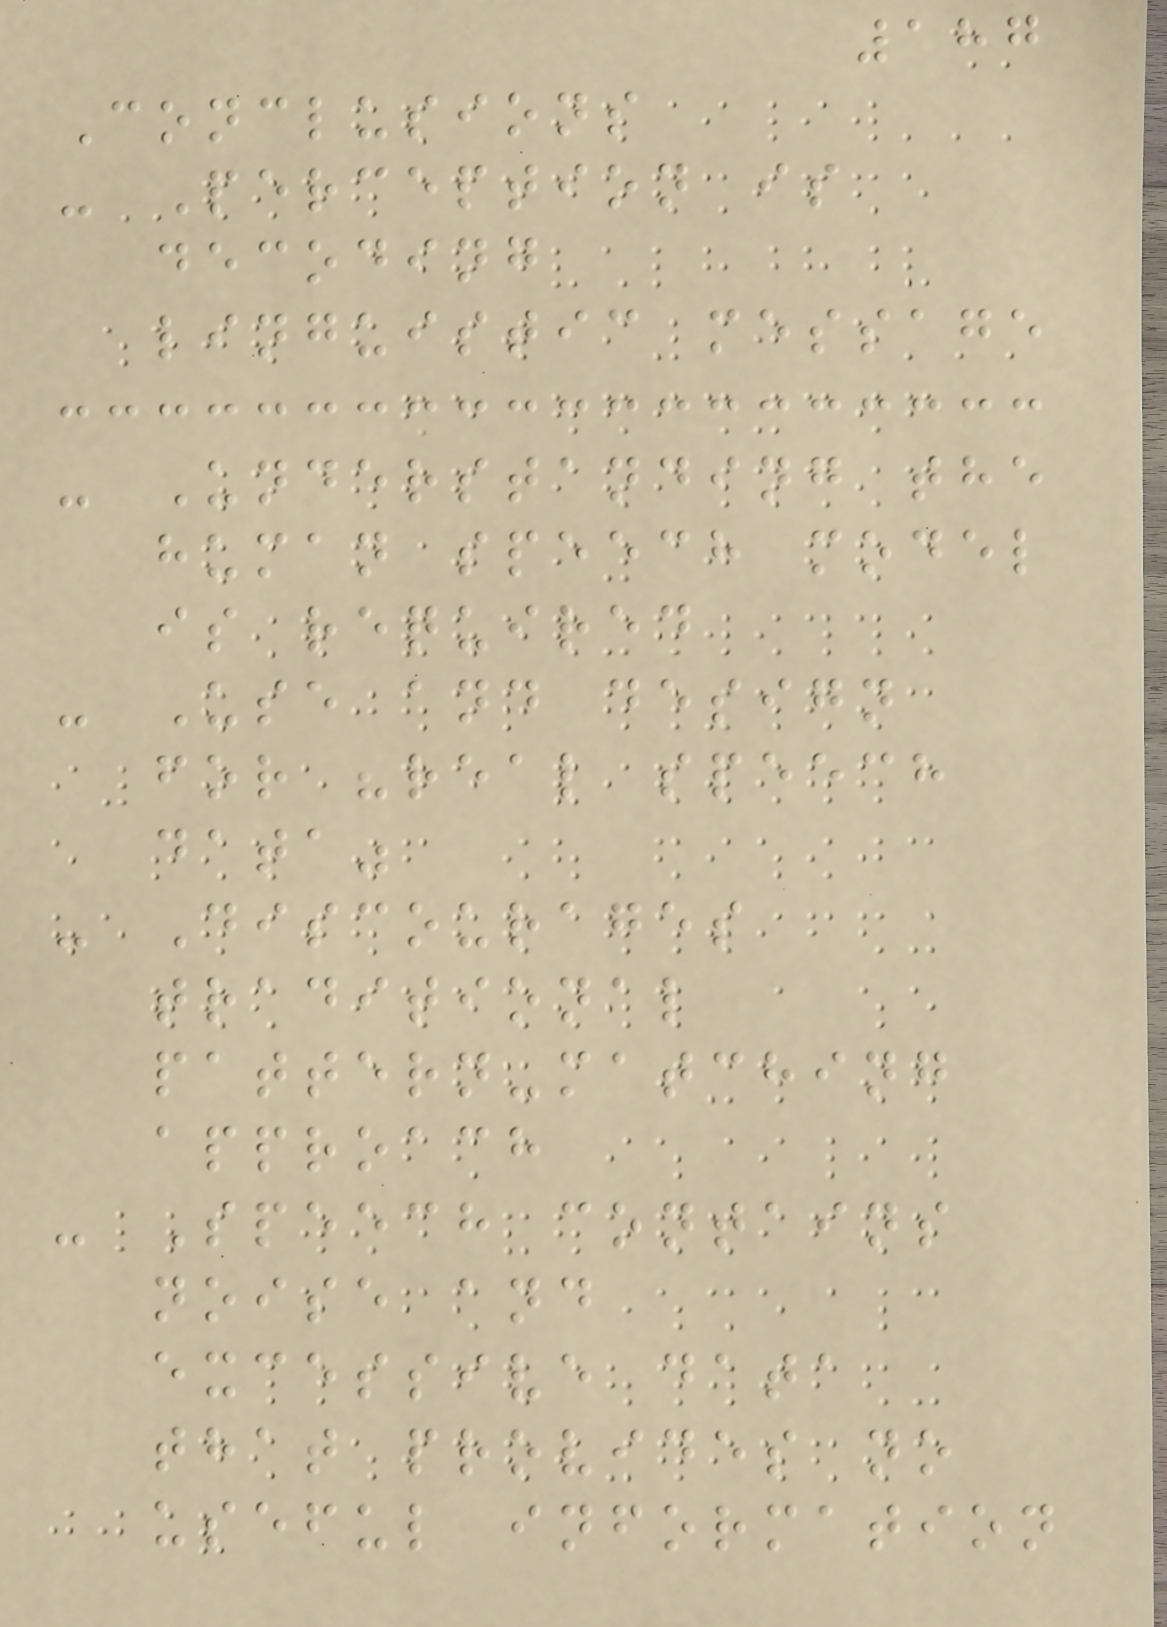187
Conclusions
- Perception is
decoding
linguistic message
- Understanding the
human speech model
is required
- Use and design
for "real speech
data"
- Discourages
traditional
pattern-matching
approach
- Speech contains
noise and
excessive data
that provides no
useful information
